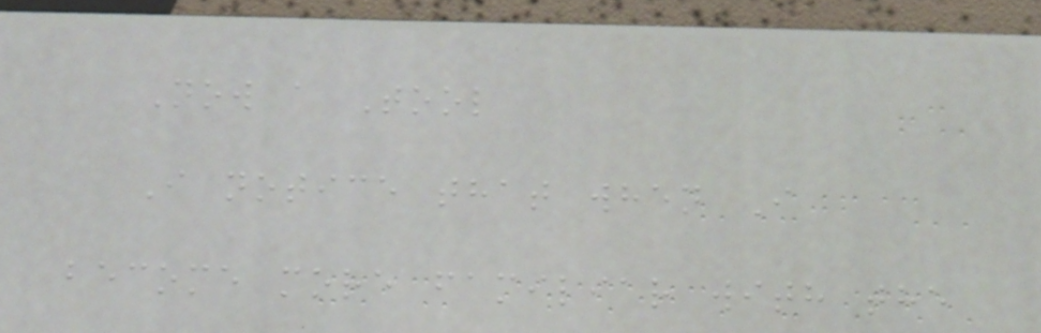Now a Tool
I notice that when I
become more familiar with the
